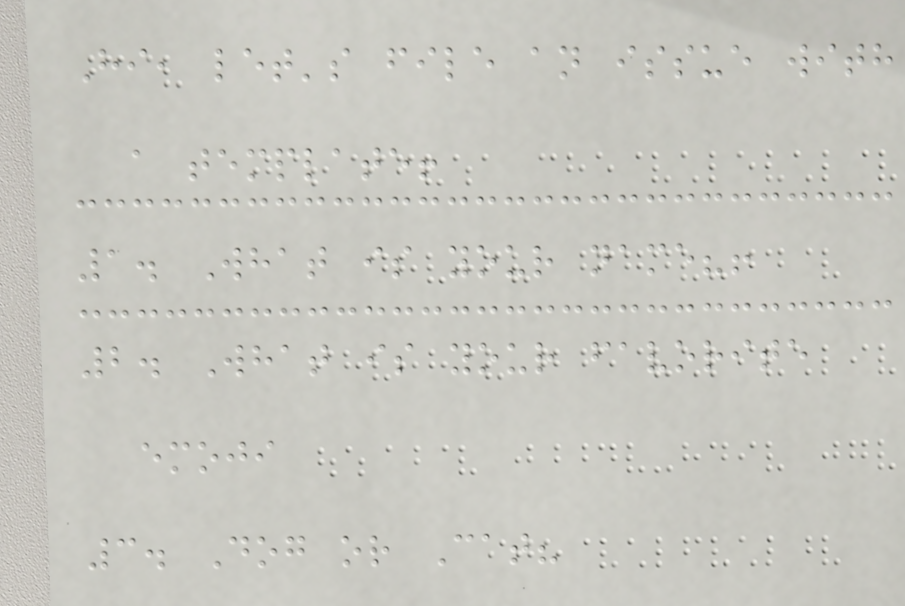Hi, let's file an issue with
a template!
1. What is your name?!
2. What is your favorite
emoji
3. Dog or Cat?
